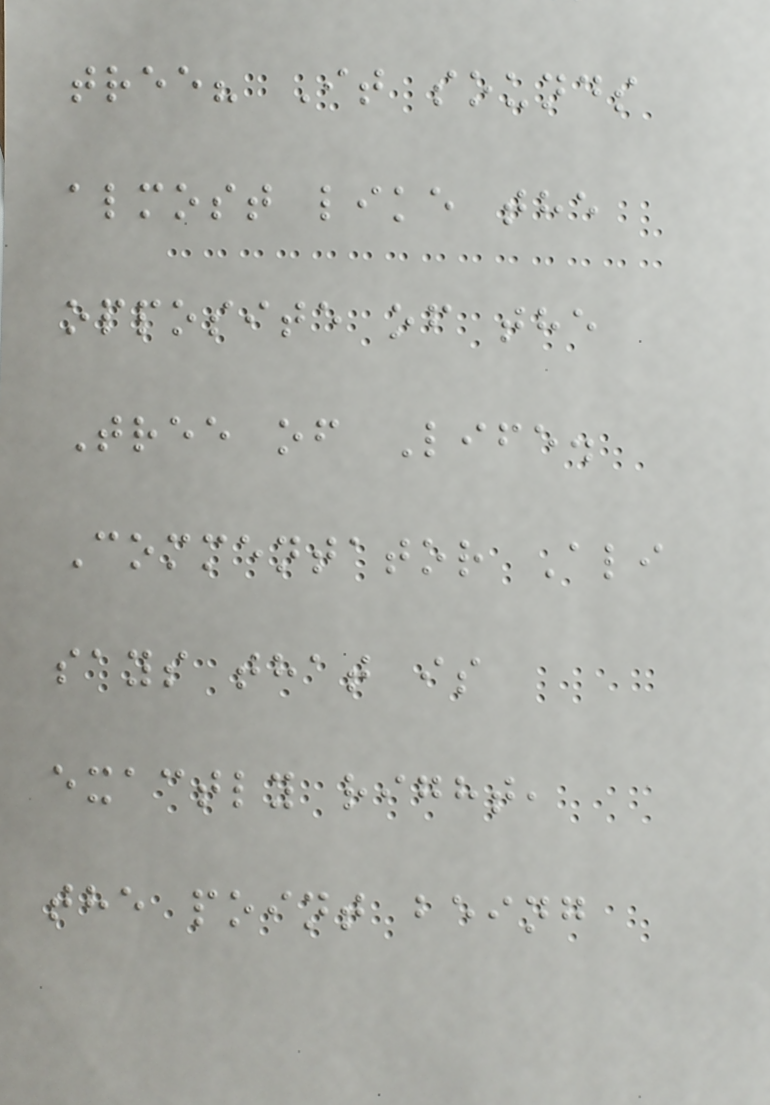tree? It sounds
almost like the
opposite of the
Tree of Life.
Commentator Ali
says that is
exactly right,
the point being
